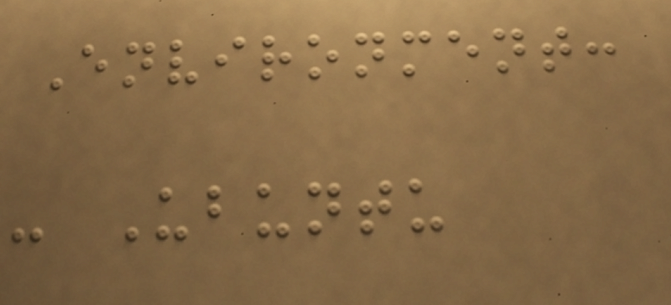Environment:
- Ubuntu
